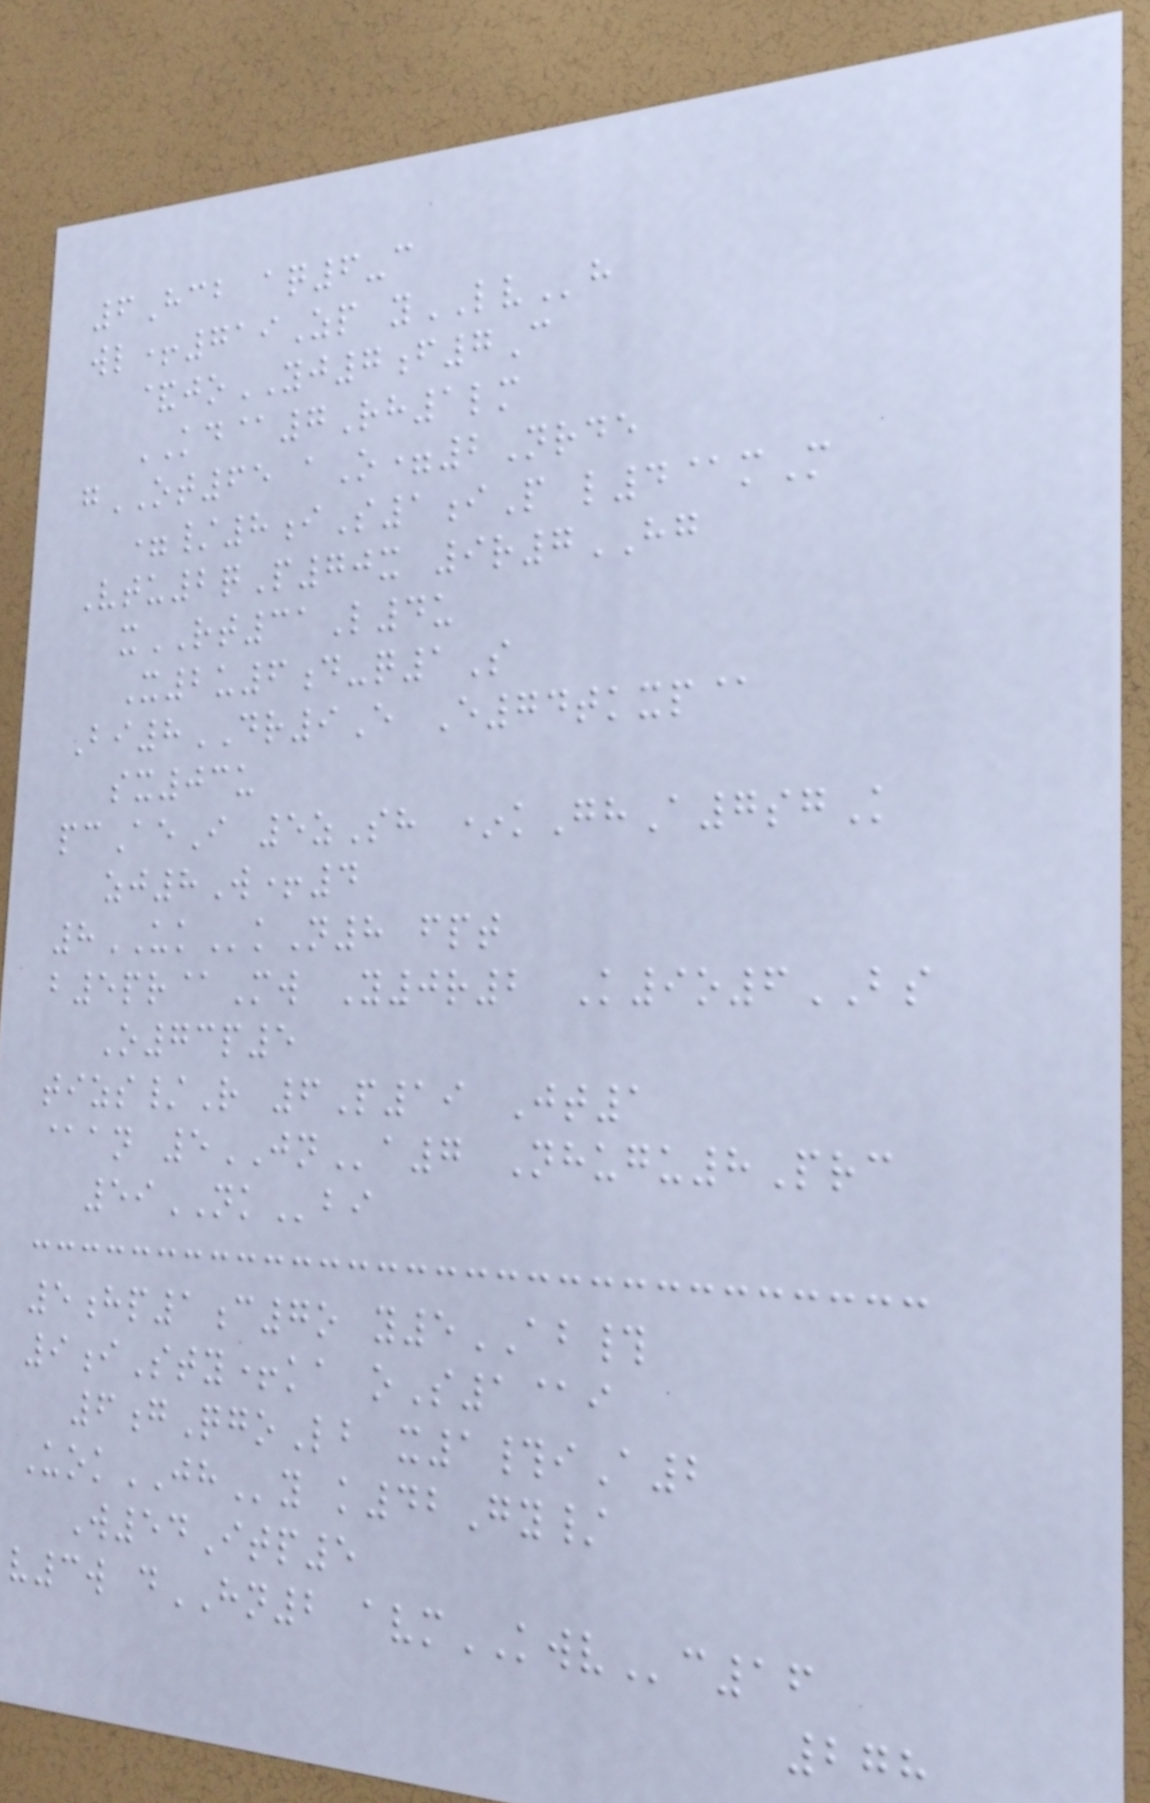6Hcb aq6-c
wl+719Zp yLVh
&joYJ7f7C
KD@7Rh1lm
gOT65 aO=2Nrde
=/8iS1iP l4@mM
Vtu2qP70x 9r7HG
xRT31L4u
X2u6d-q1S
Bi8DR9E E74tkxp@
sx03u
pcAeI 5zSh *kGhA7sgK
zj8W+4
8UKkN8 fpt
b5pr@Mw Y0r2 K9o6BS
O73p5
tizs/R 6P19 Jt1
@an 5JNa7 Nhugu8Prc
59NKbi
5hp1c7o y5AB#
9iSty+ka oS1@i
6gQgoLb x1#iA2
UokJHy k42Gy/
W54Itp5
v3w dHN2 avmKWVc16
278
